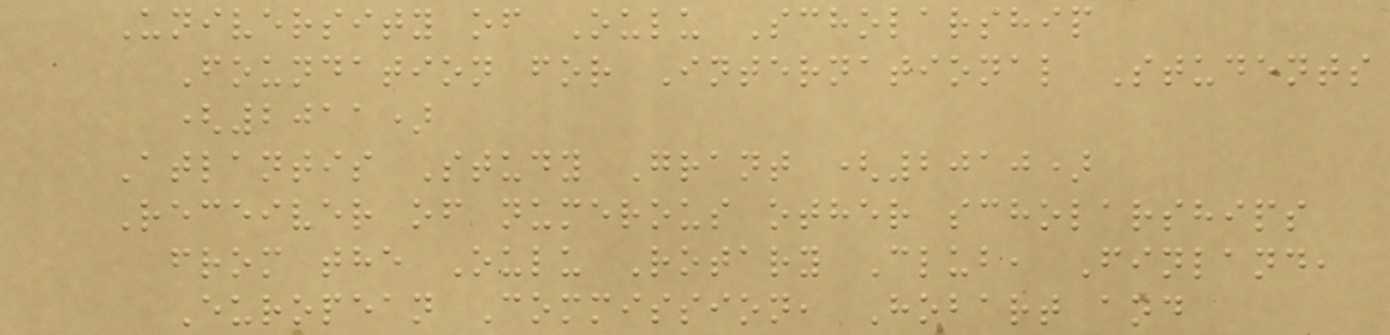University of Oulu Scholarship
Foundation for International Students
(2011)
Atlantis Study Grant (2010)
Receiver of numerous other scholarships
from the Oulu Rotary Club, Finland,
European Commission, Hobart and
